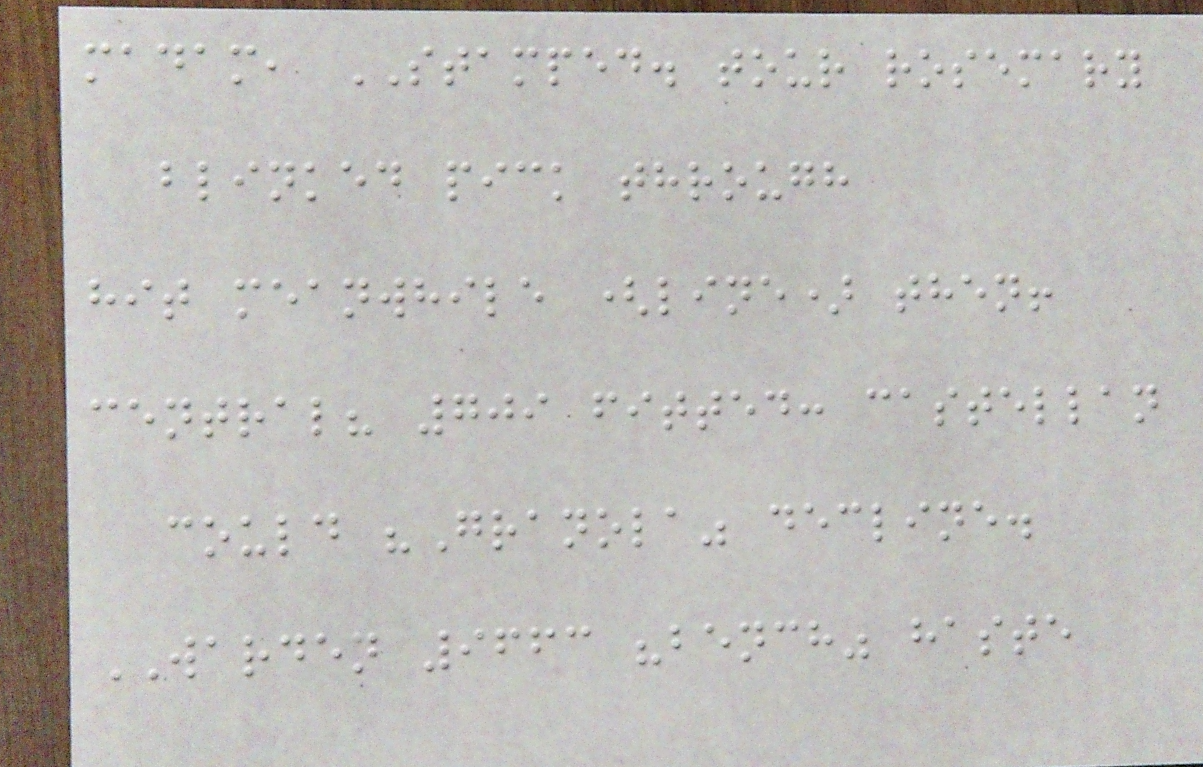madam, STAMPED. tour rosemary
blinked pick through
hit meanwhile (line) then!
central? 709 fitted: castellan
could "Granola" decline.
WARDEN 9663 "bench" haste
